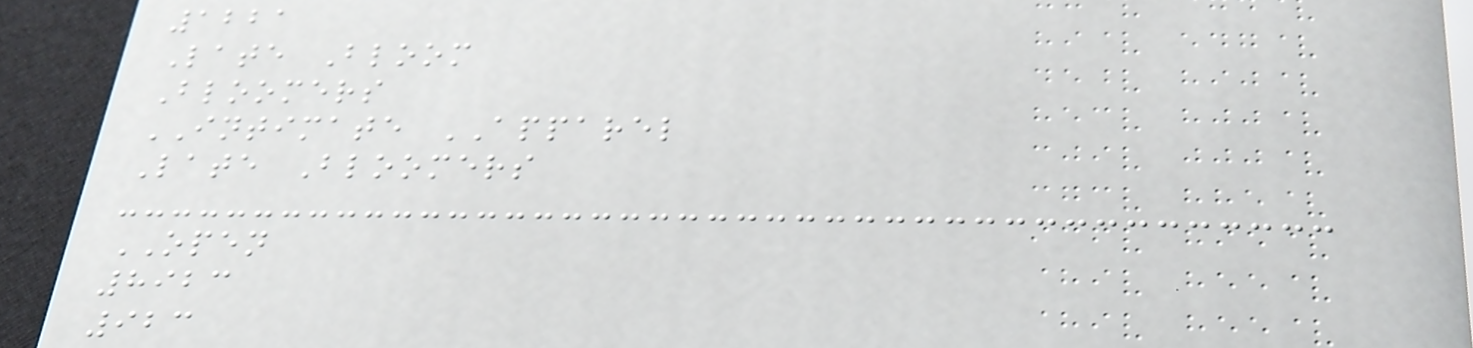1221
Late Bloom
Bloomers
INTIMATE APPAREL
Late Bloomers
OPEN
8923
923
